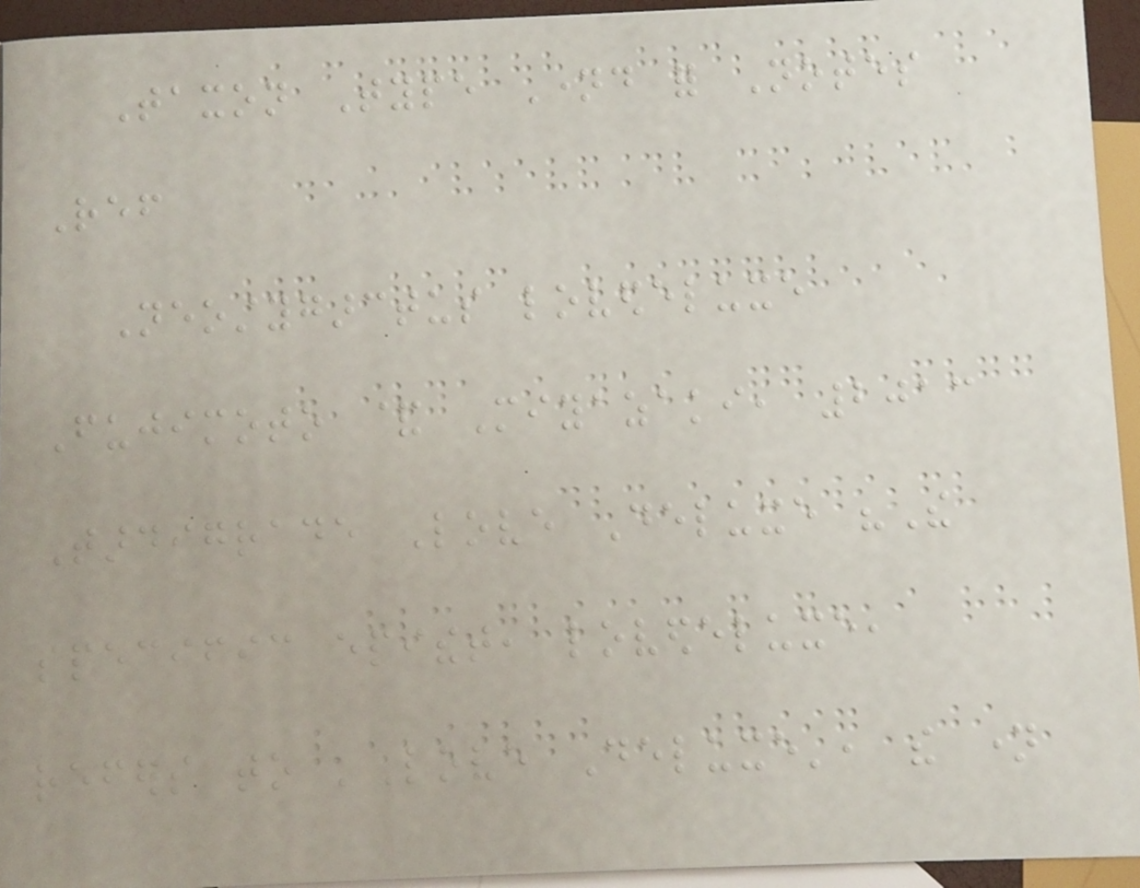Taxon Type Named for Notes
Ref
Neostygarctus lovedeluxe
Fujimoto & Miyazaki, 2013
Tardigrade Love Deluxe "The
specific epithet, lovedeluxe,
refers to 'Love Deluxe', the name
